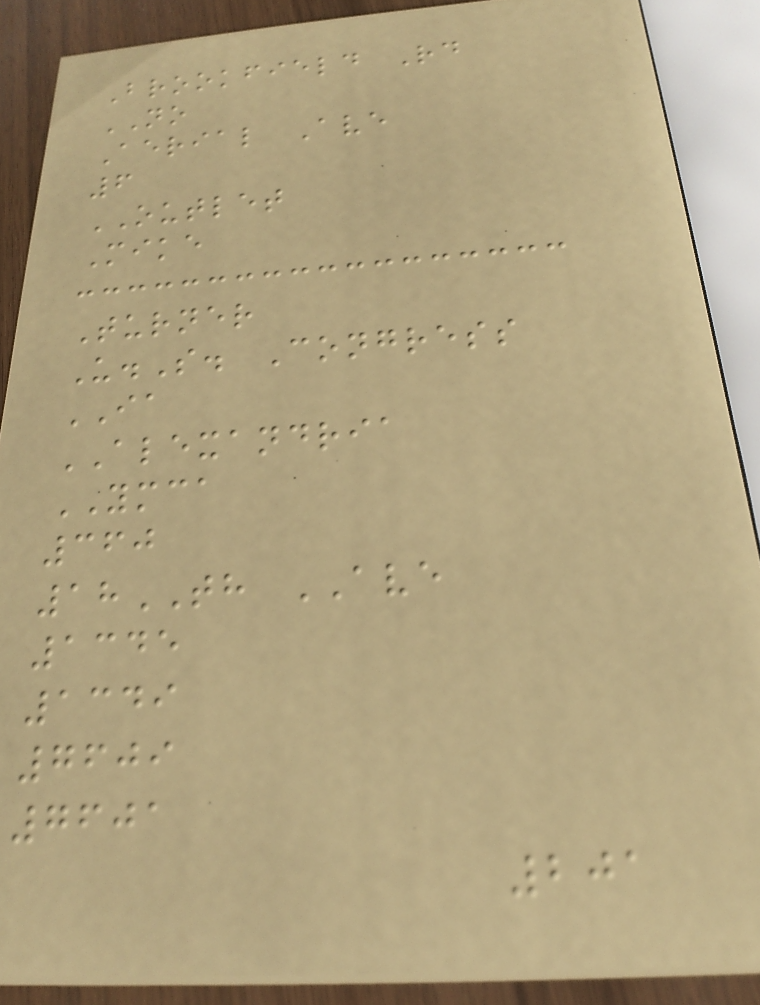Brookfield Rd
NO
Aerial Ave
6
OUTLET
Mike
Turner
U.S. Congress
IA
ALEXANDRIA
YMCA
360
18TH AVE
1345
1349
7609
7601
201
